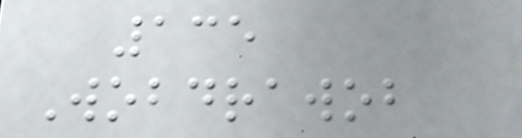135
Wobdrawob
